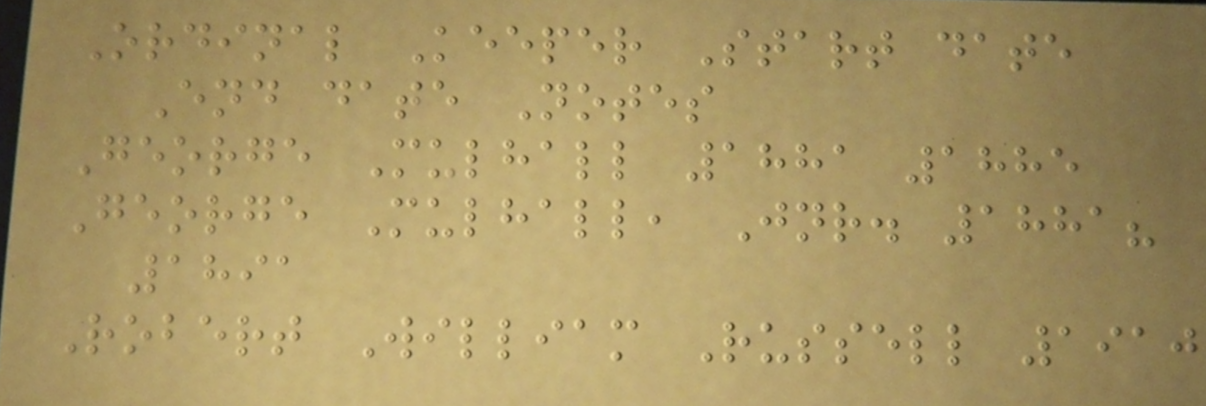Ordinal Keeper Start date
End date Notes
George Mulhall 1881 1885
George Mulhall, Jnr. 1881?
1891
Robert William Russell 1910
